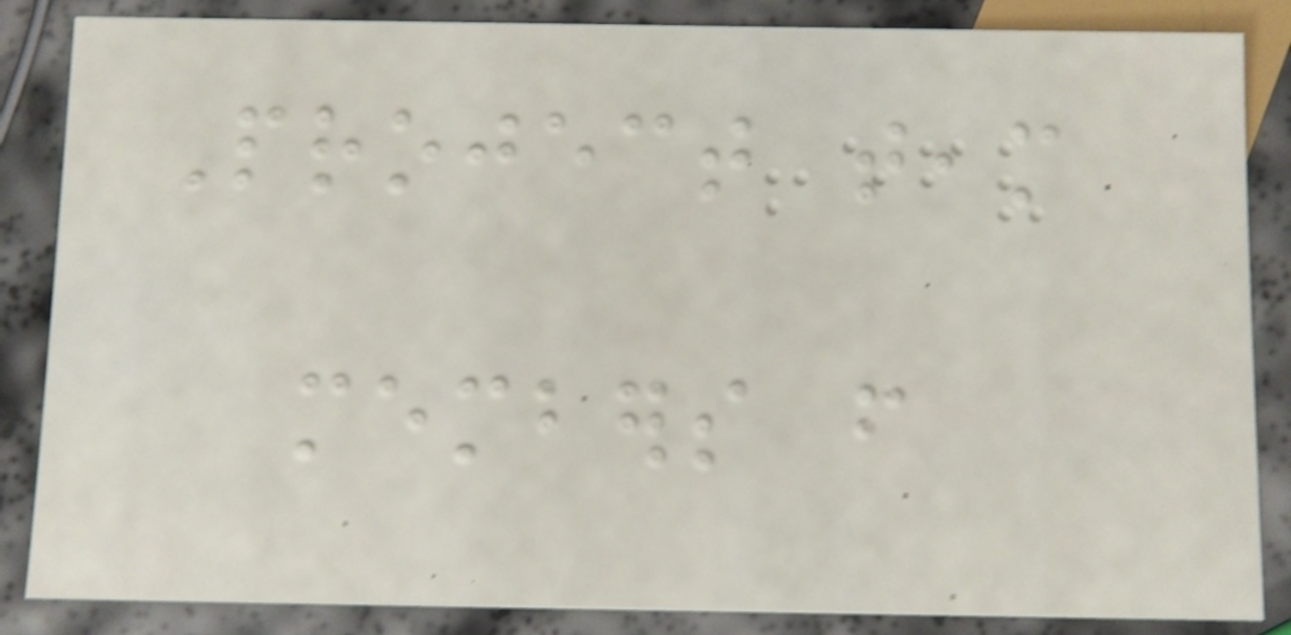Project team
members from
